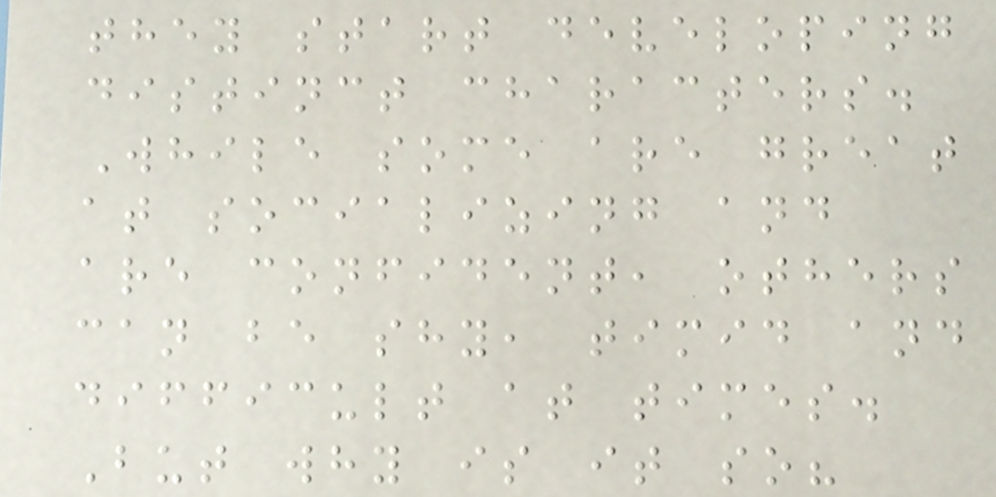they start developing
distinct characters.
While some are great
at socializing and
are confident, others
can be shy, timid and
difficult at times.
But why is it so?
